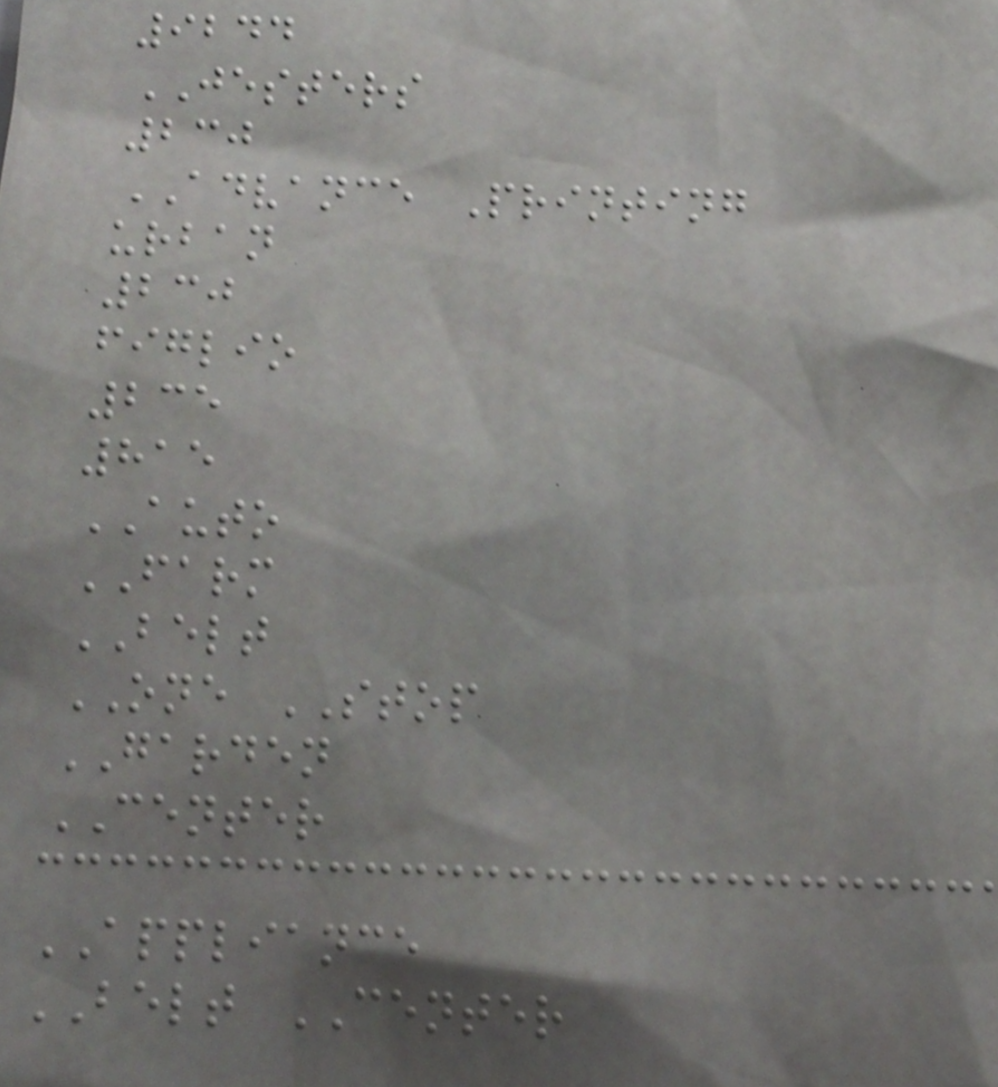9244
JESTERS
230
ADVANCE Printing
urban
230
figlio
235
815
AUTO
FARM
BELT
ONE STOP
GARDEN
CENTER
APPLIANCE
BELT CENTER
